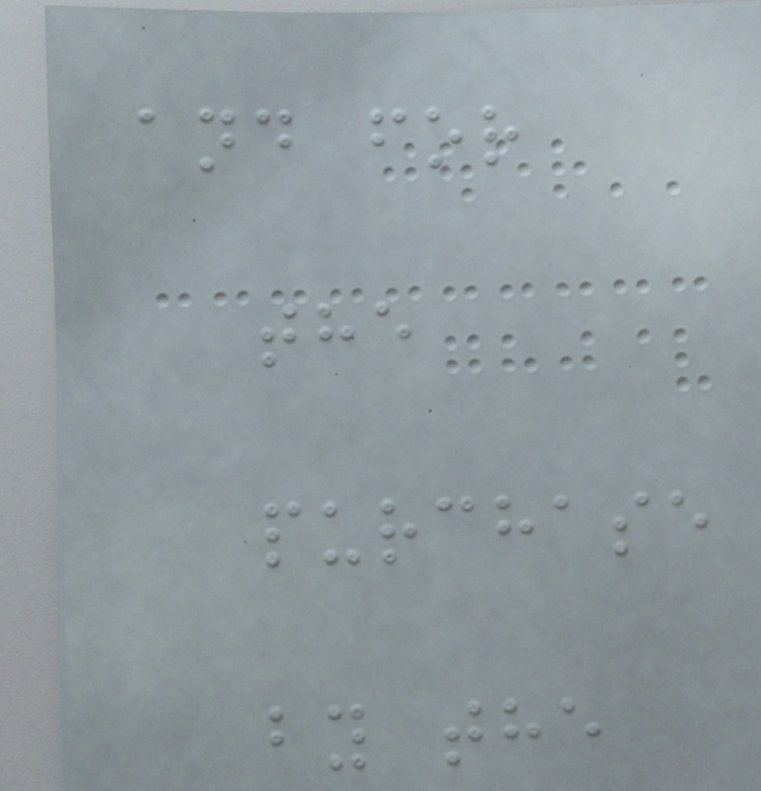and for
the
purchase
by the
